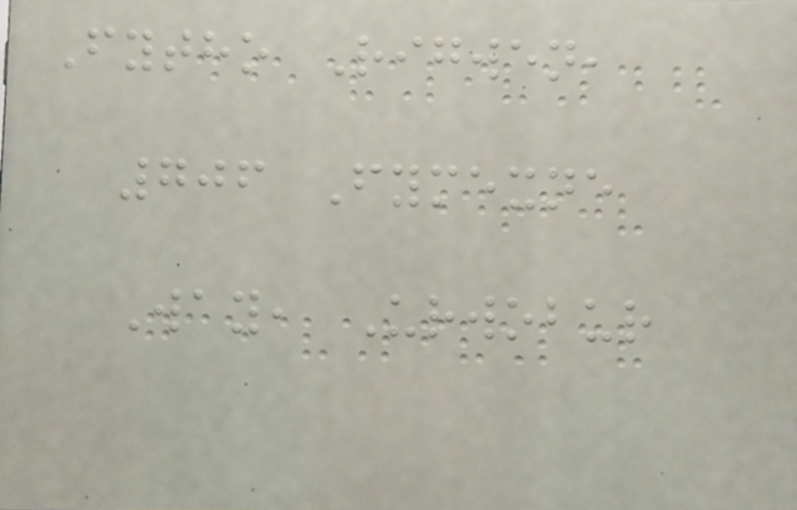Fytho Rigwen,
706 Fymexne
Way, Urwobur
